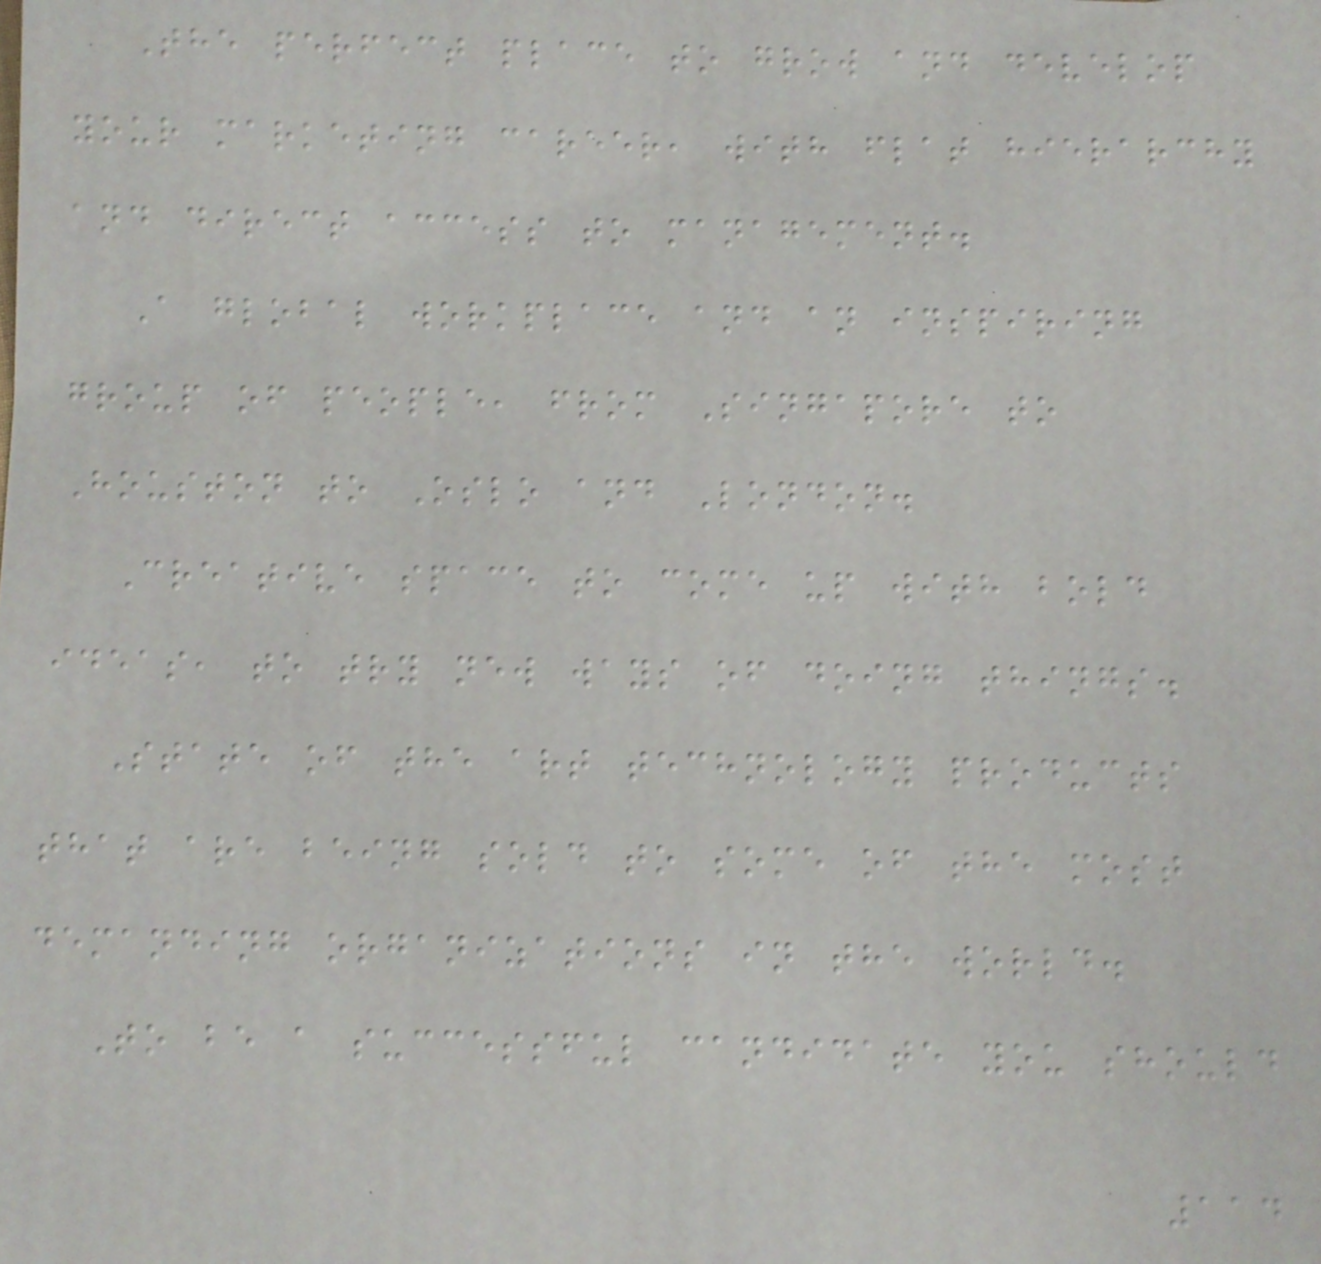The perfect place to grow and develop
your marketing career, with flat hierarchy
and direct access to management.
A global workplace and an inspiring
group of people, from Singapore to
Houston to Oslo and London.
Creative space to come up with bold
ideas, to try new ways of doing things.
State of the art technology products
that are being sold to some of the most
demanding organizations in the world.
To be a successful candidate you should
114
